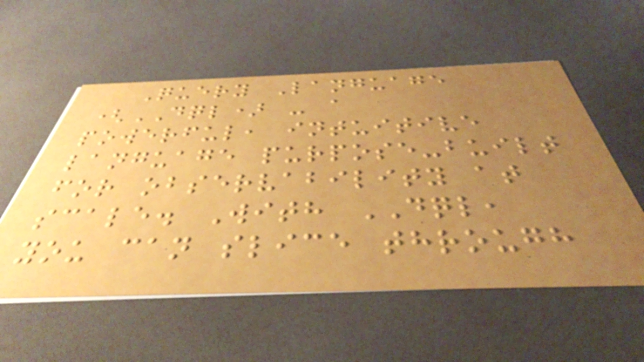Query Language
(DQL) - a
powerful, intuitive
language purpose-built
for observability at
scale. With DQL,
you can slice through
